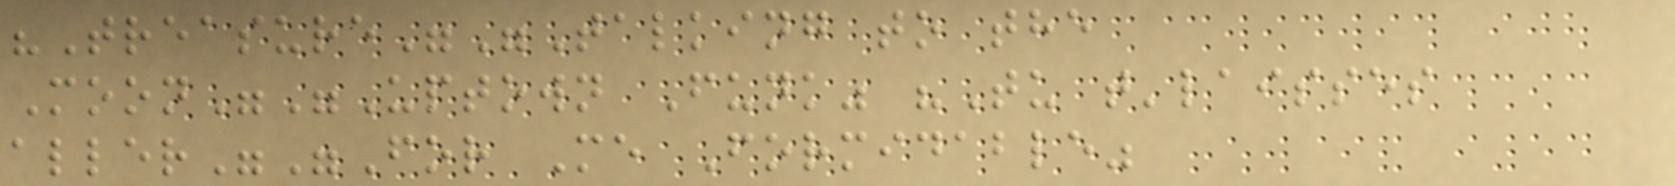"Treasure""Talking to the
Moon""Uptown Funk" "Tu t'laisses
aller""For Me Formidable"
